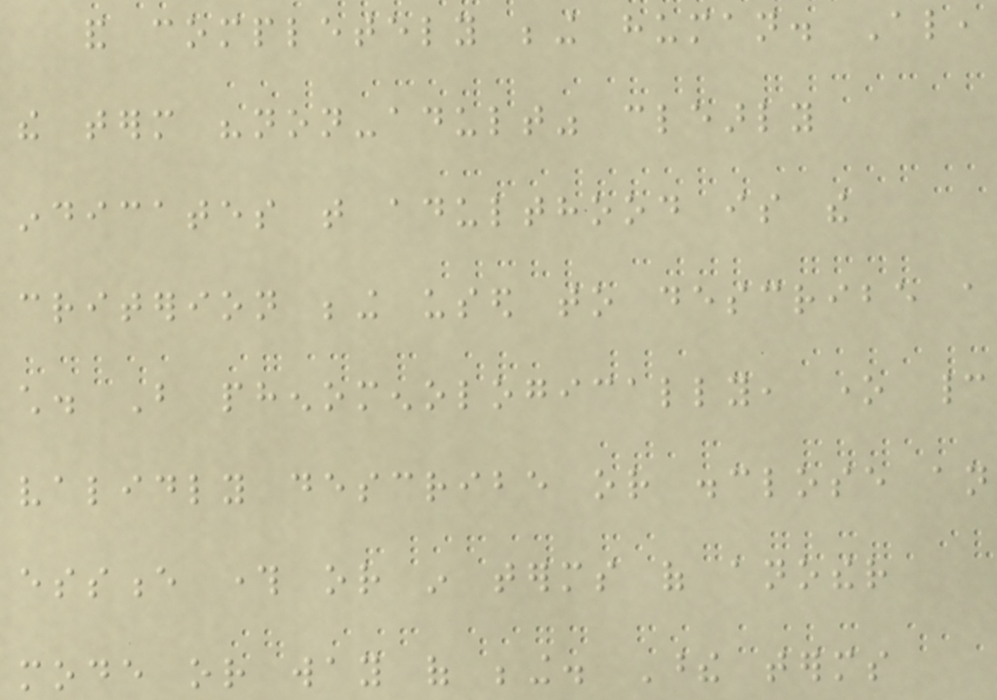and completely being human. Also,
the term "non-adult" clearly
indicates that adulthood is the
criterion being used to describe a
child. But phenomenologically, one cannot
validly describe or disclose an
essence through or in terms of another
mode or way of being. These terms
